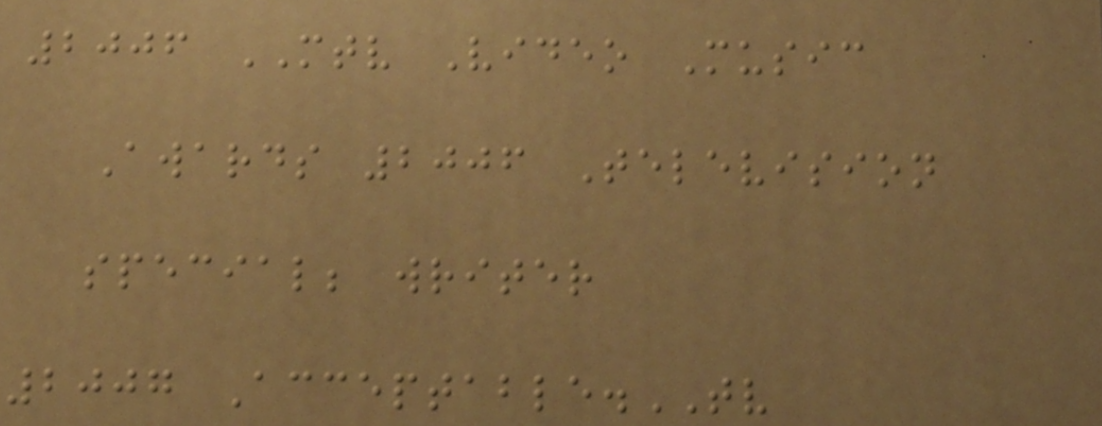2006 MTV Video Music
Awards 2006 Television
special; writer
2007 Acceptable.TV
